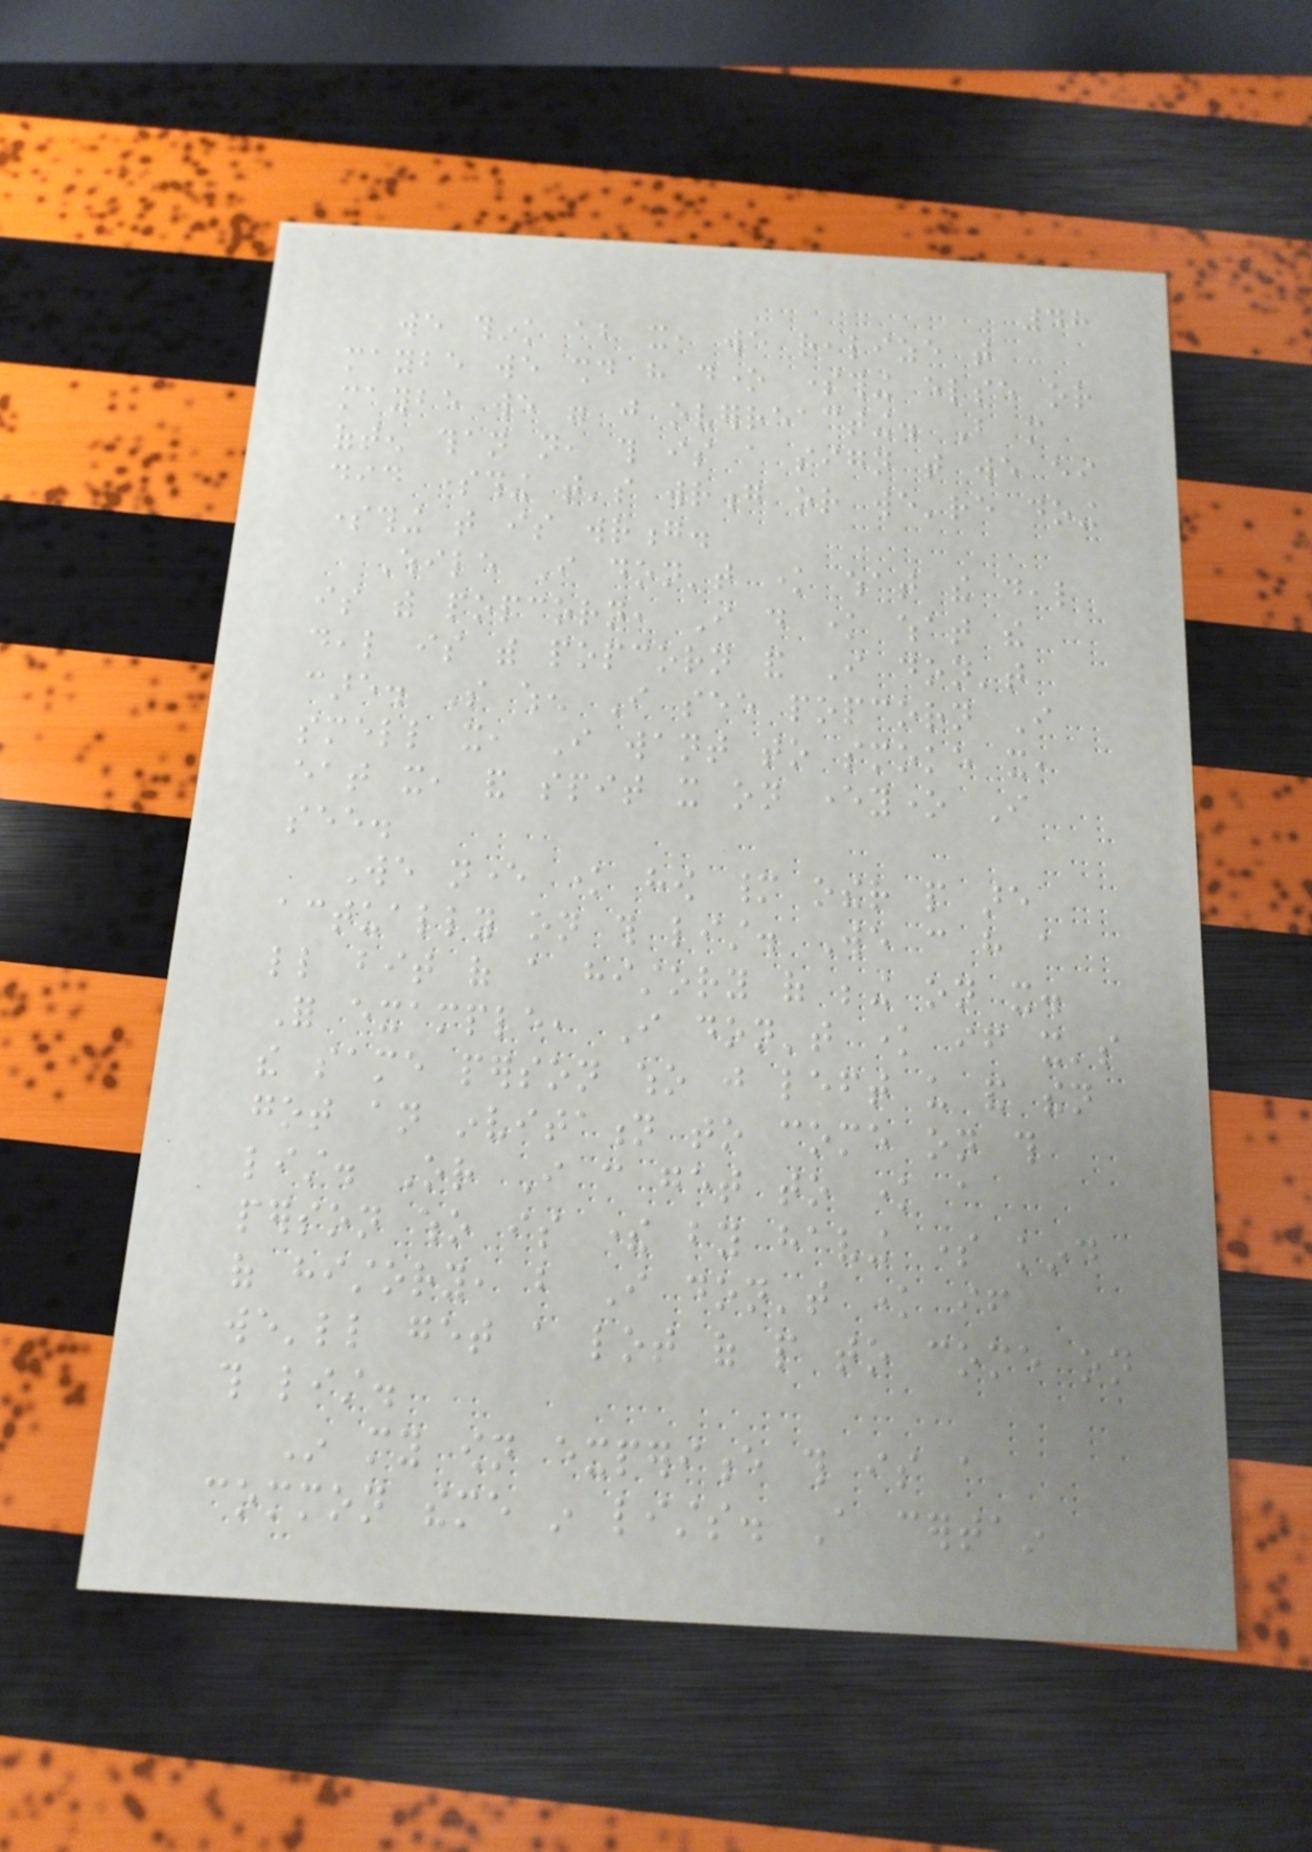48
we think about it, we realize that
maybe we should have done something else or
maybe we were just overreacting. But more
often than not, this is a sign that we either
did something that's wrong or we're doing
something that is wrong.
While I don't know what the deal
is with popcorn, I do know what the
deal is with popcorn and I don't
care. So when I see popcorn I
smell it, I want to smoke it,
eat it, and spit it on everyone I
see.
We never know how many other people are
actually on this list. We can have a
little bit of a history of being on it.
For example, I don't know if it's
the same person who just left us and then
got an invitation to come on this
list. Or I can get to know a
person who is there by having some kind
of history, but I don't know if
we'll get a lot of people to come on
this list.
In my own experience this is a
common theme in lists. A certain
